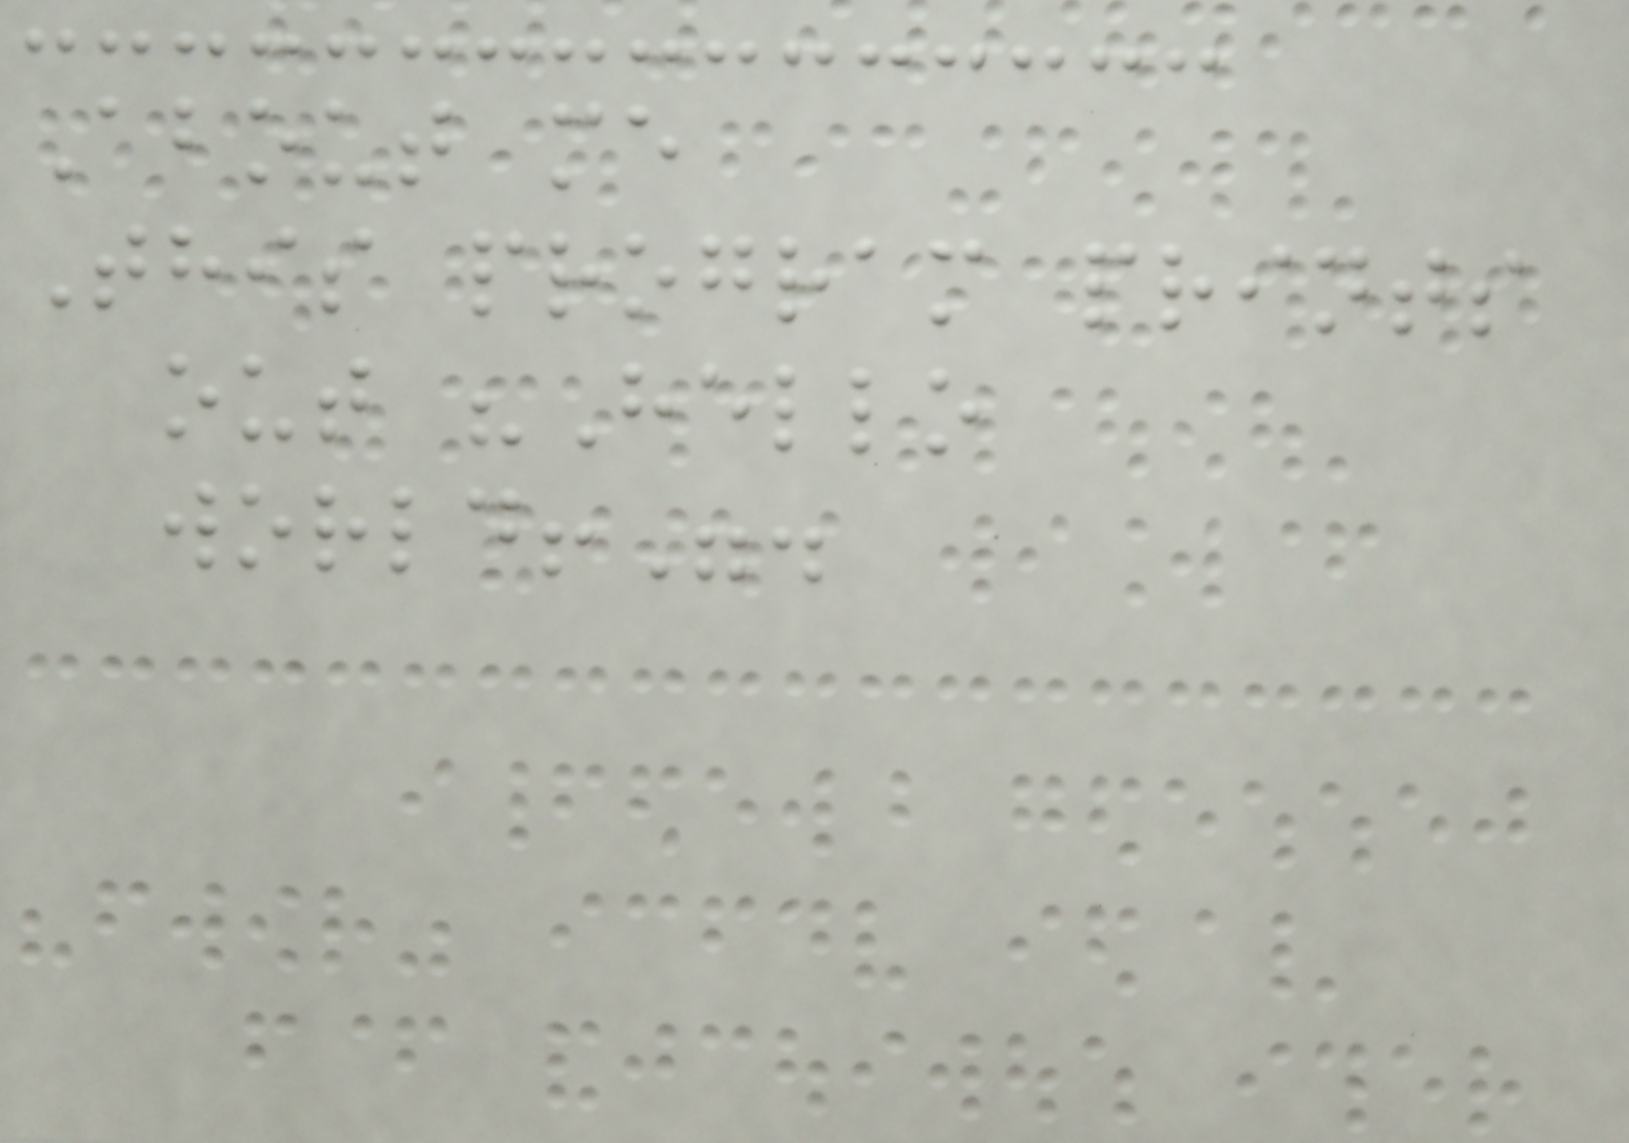About me
This program prints
out "Hello
world!".
